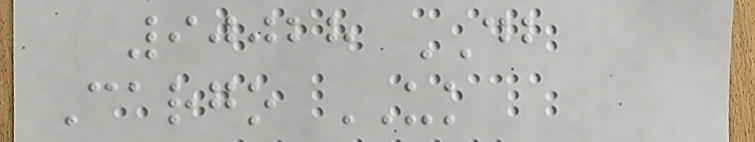90028 DB
Cargo UK
